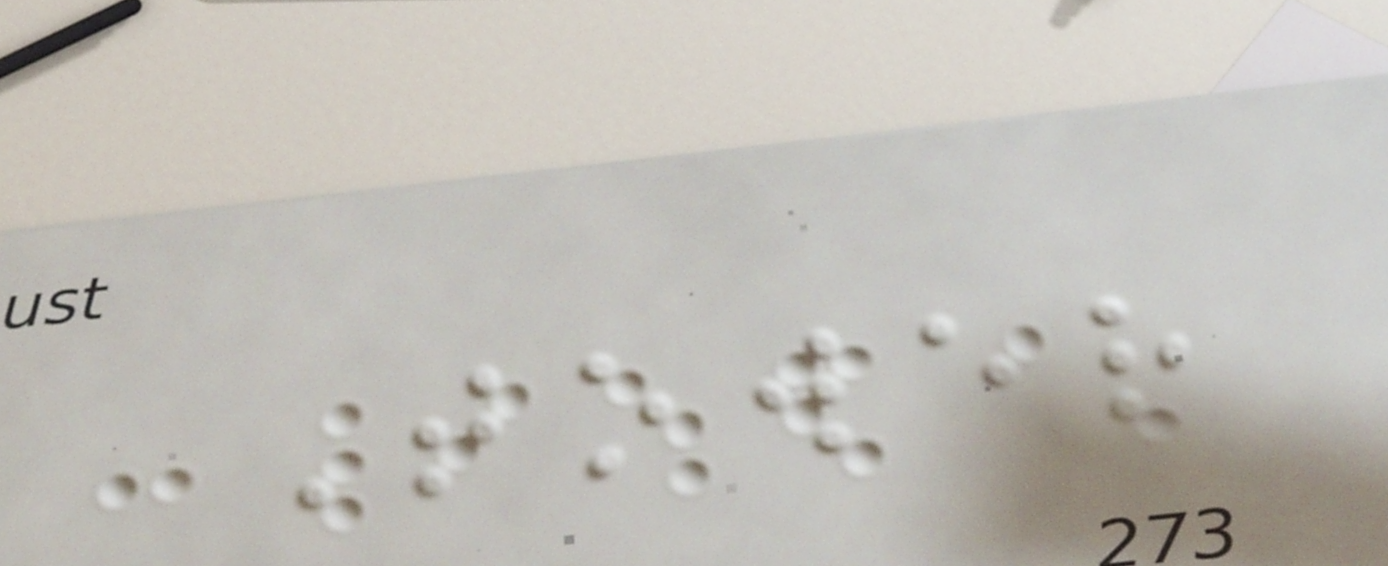Tower
